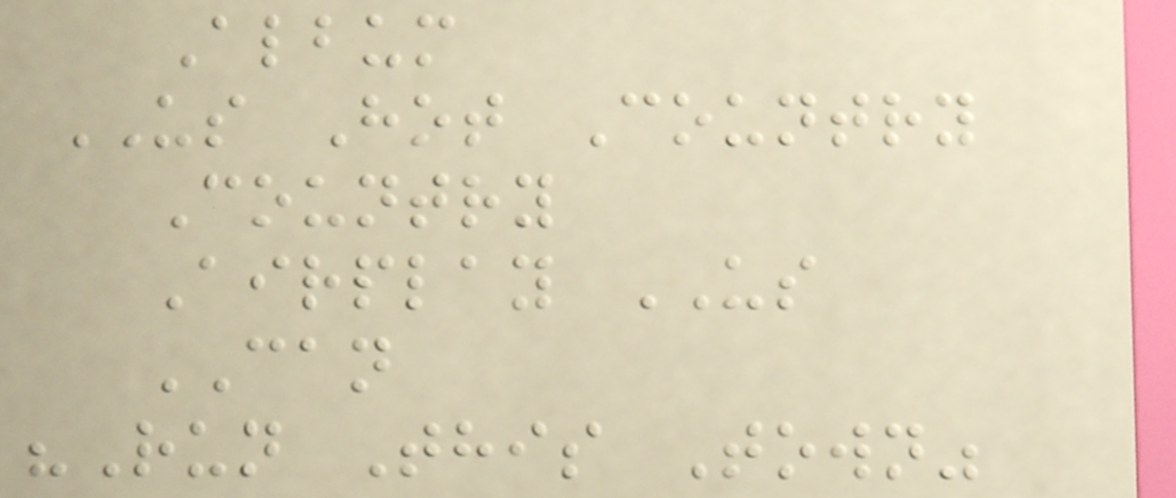Album
US Hot Country
Country
Airplay US
CAN
"Run This Town"
